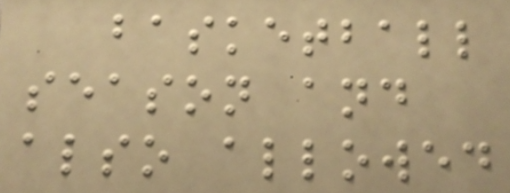basketball
season and
also allowed
